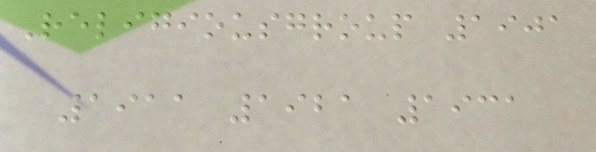Religiousgroup 1901
1911 1921 1931
